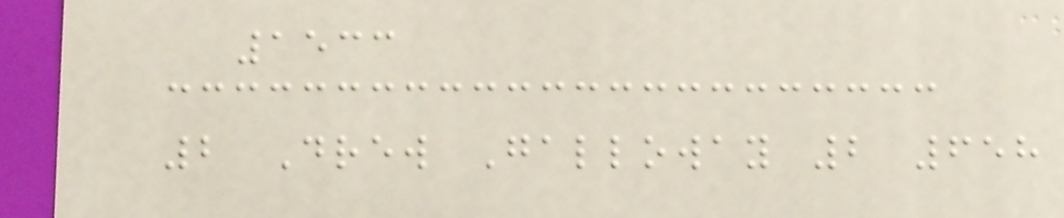1533
2 Drew Galloway 2 658
